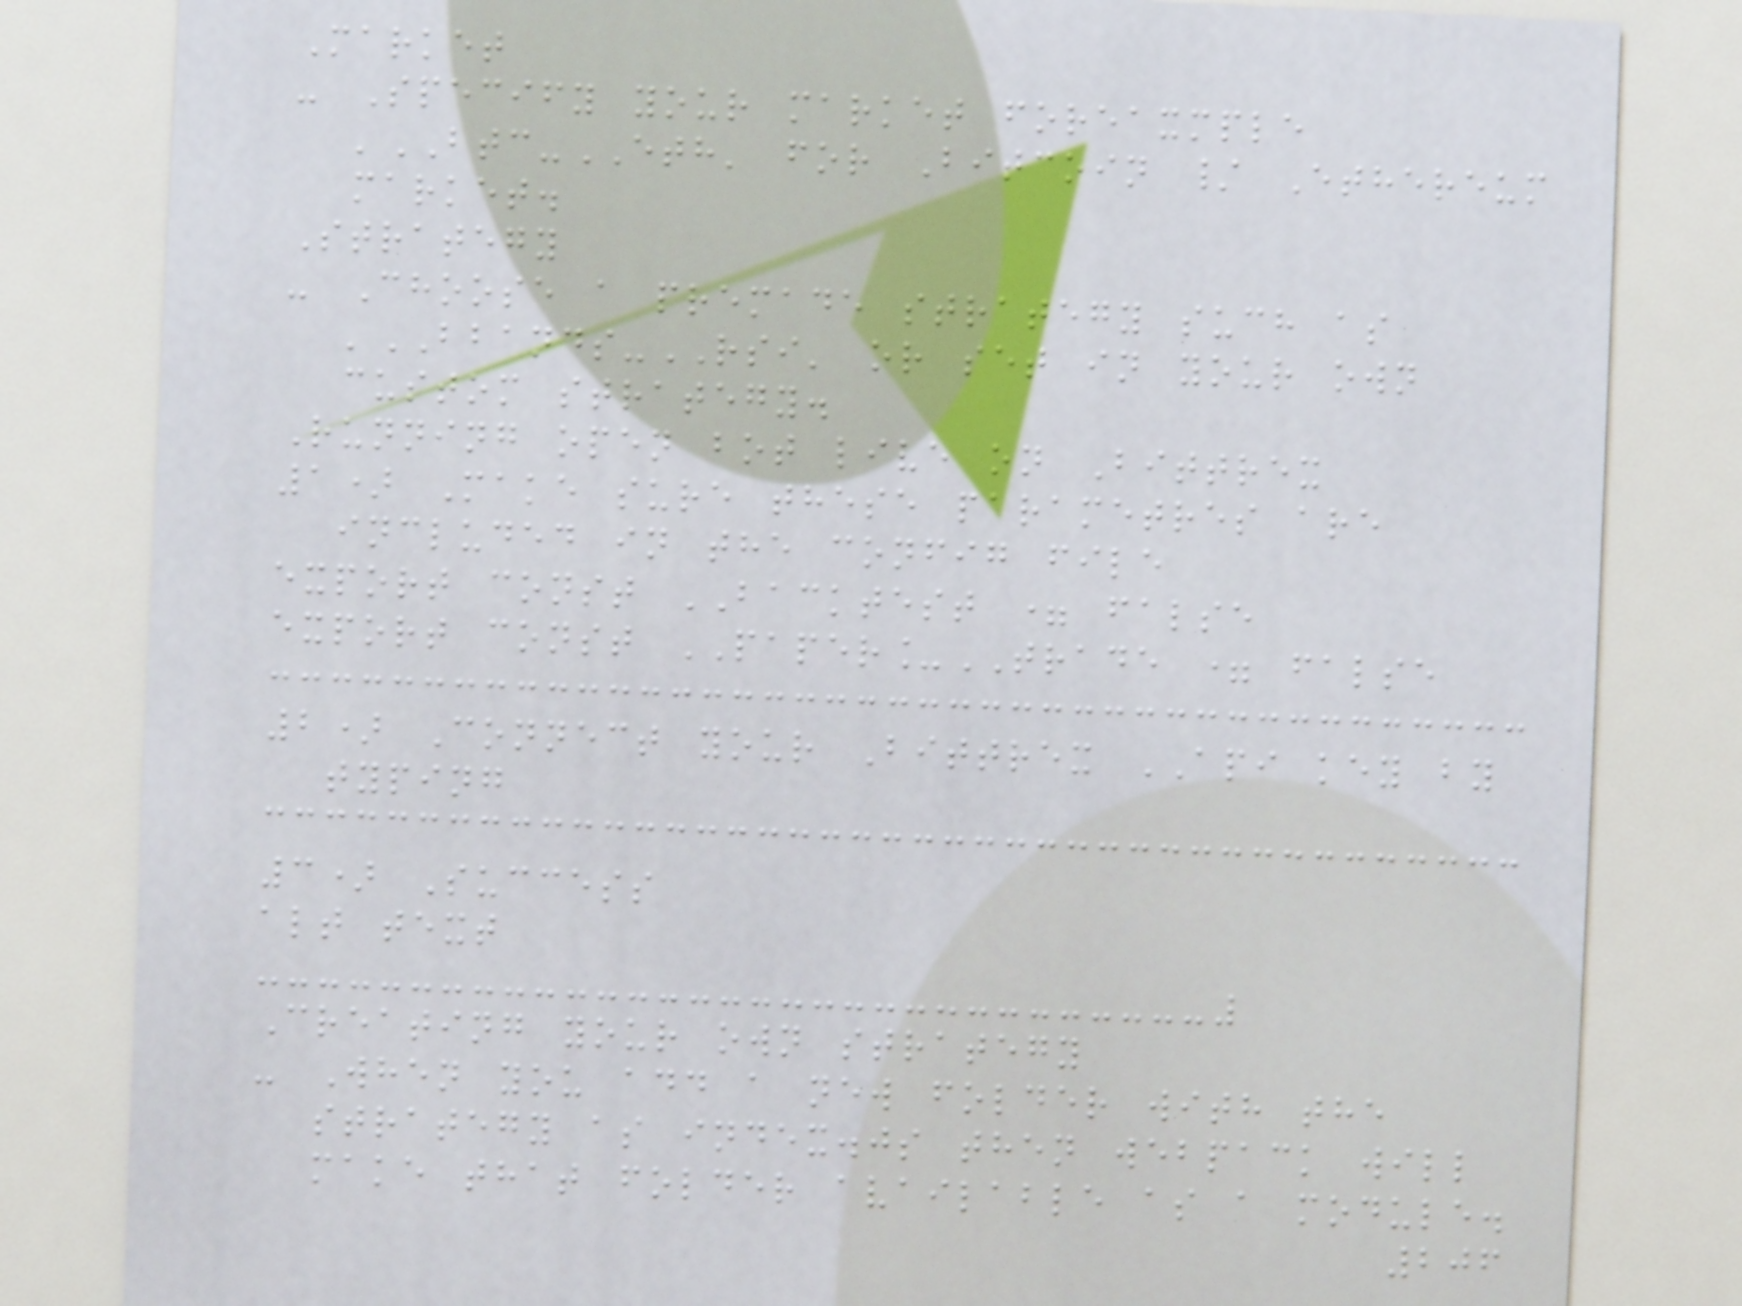Market
- Specify your market foreaxmple
'BTC-ETH' for Bitcoin / Ethereum
market.
Strategy
- Choose a premade strategy such as
'BBANDS-RSI' or set in your own
custom strategy.
Running open bot live on Bittrex
1) Make sure these parametres are
included in the config file
export const BACKTEST = false
export const PAPER_TRADE = false
2) Connect your Bittrex API key by
typing
3) Success
alt text
Creating your own strategy
- When you add a new folder with the
strategy as index.js then webpack will
make that folder available as a module.
206
